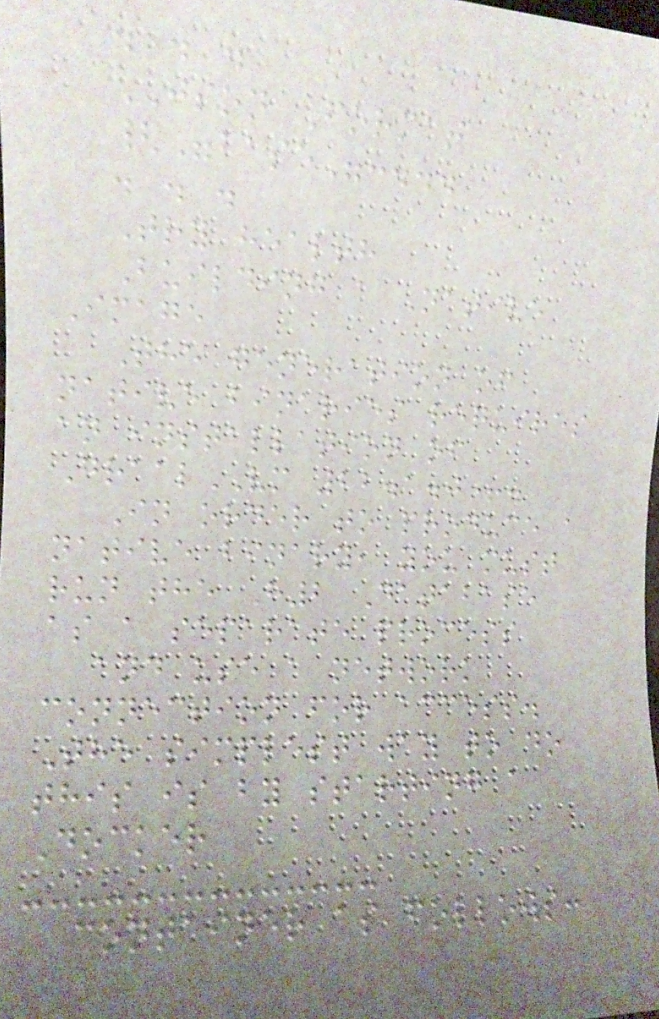. . .
JSON Format
{"base":...
. . .
Try health
Building a Native
Image
The generation of
native binaries requires
an installation of
GraalVM 22.1.0+.
In order to produce a
native binary, you must
run the H2 Database
as a separate process
and use a network
connection for access.
The simplest way to do
this is by starting a
Docker
container as follows:
